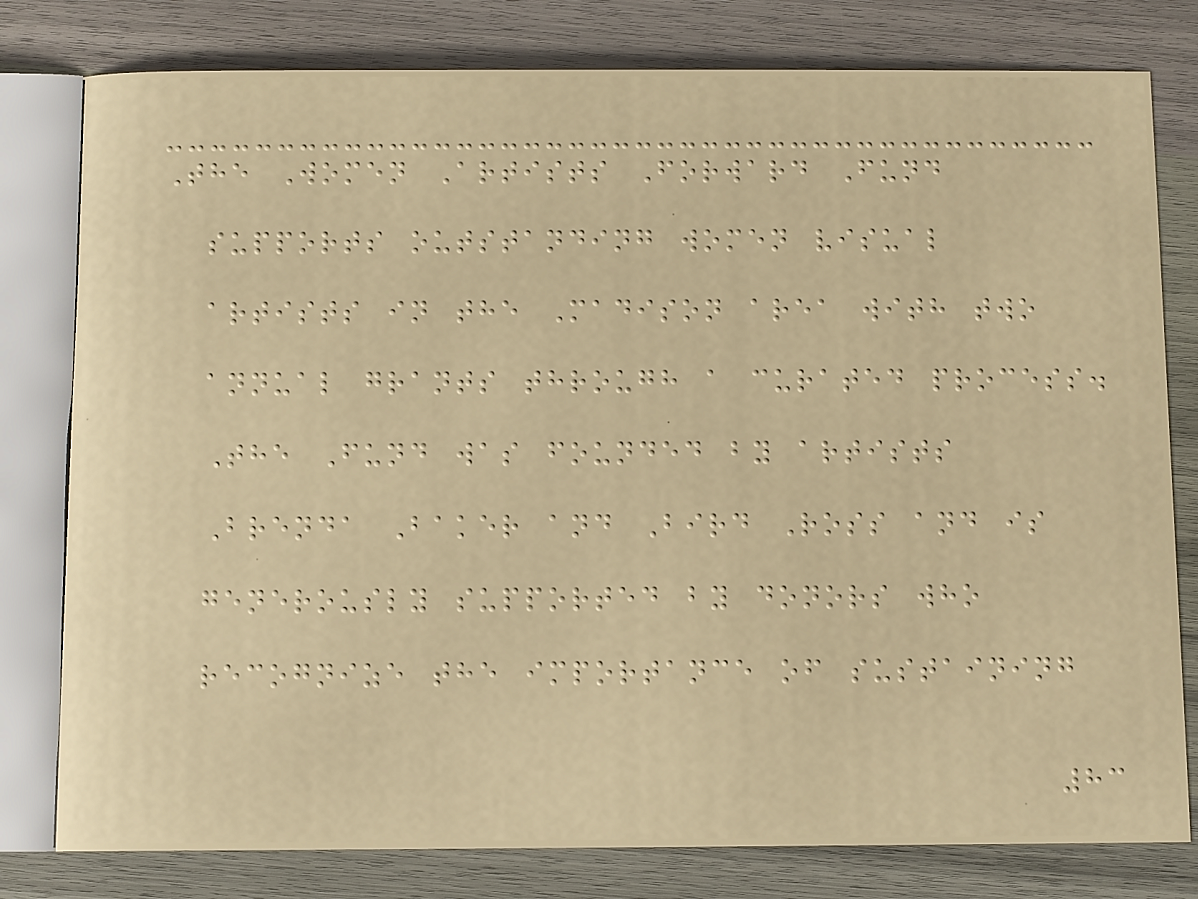The Women Artists Forward Fund
supports outstanding women visual
artists in the Madison area with two
annual grants through a curated process.
The Fund was founded by artists
Brenda Baker and Bird Ross and is
generously supported by donors who
recognize the importance of sustaining
83
